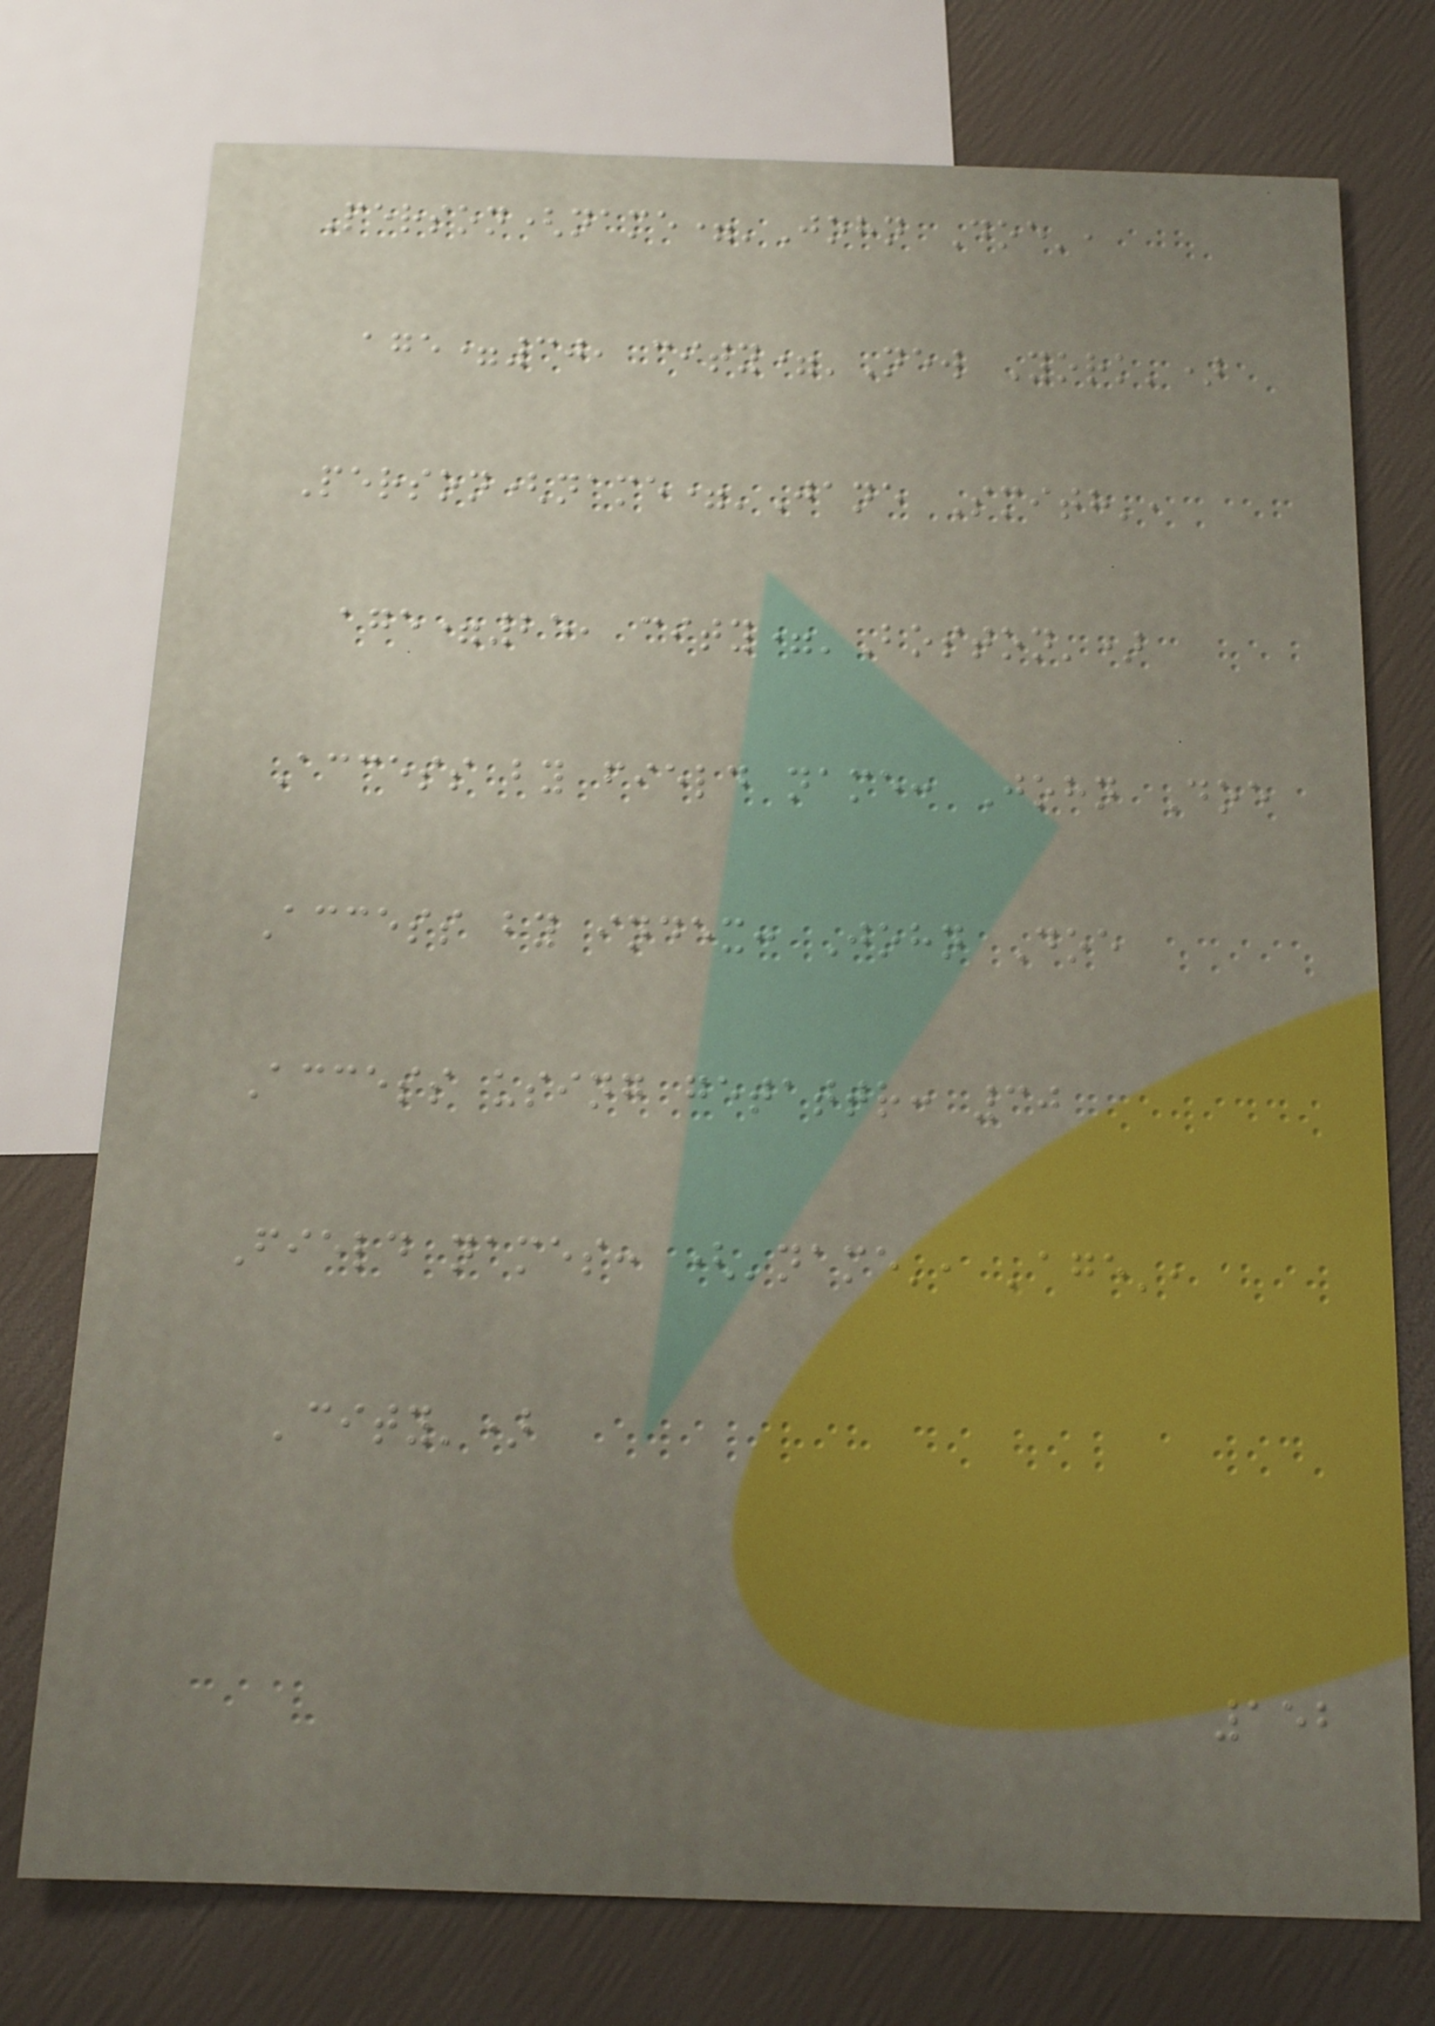Person(name='John Doe',
age=30, city='New York')
Person(name='Jane Smith',
age=25, city='Boston')
Access by field name: John Doe
Access by index: John Doe
Access using getattr: 30
Field names: ('name', 'age',
'city')
152
